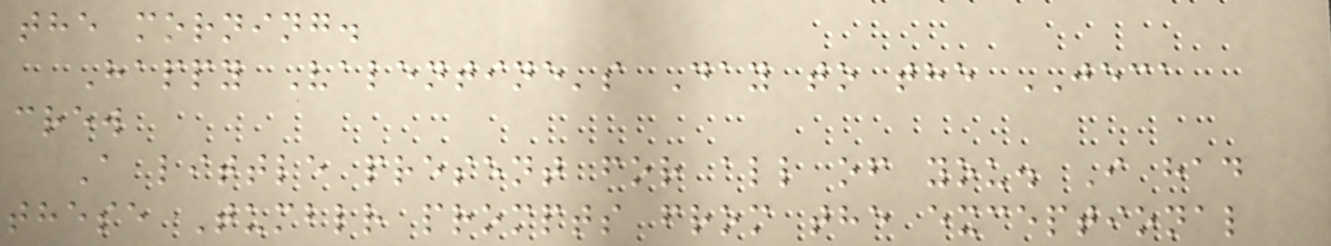the morning.
Happy Valentine's Day to the JECA
crew
A little present for all of you. I had
these Tumblr prompts from the exceptional
